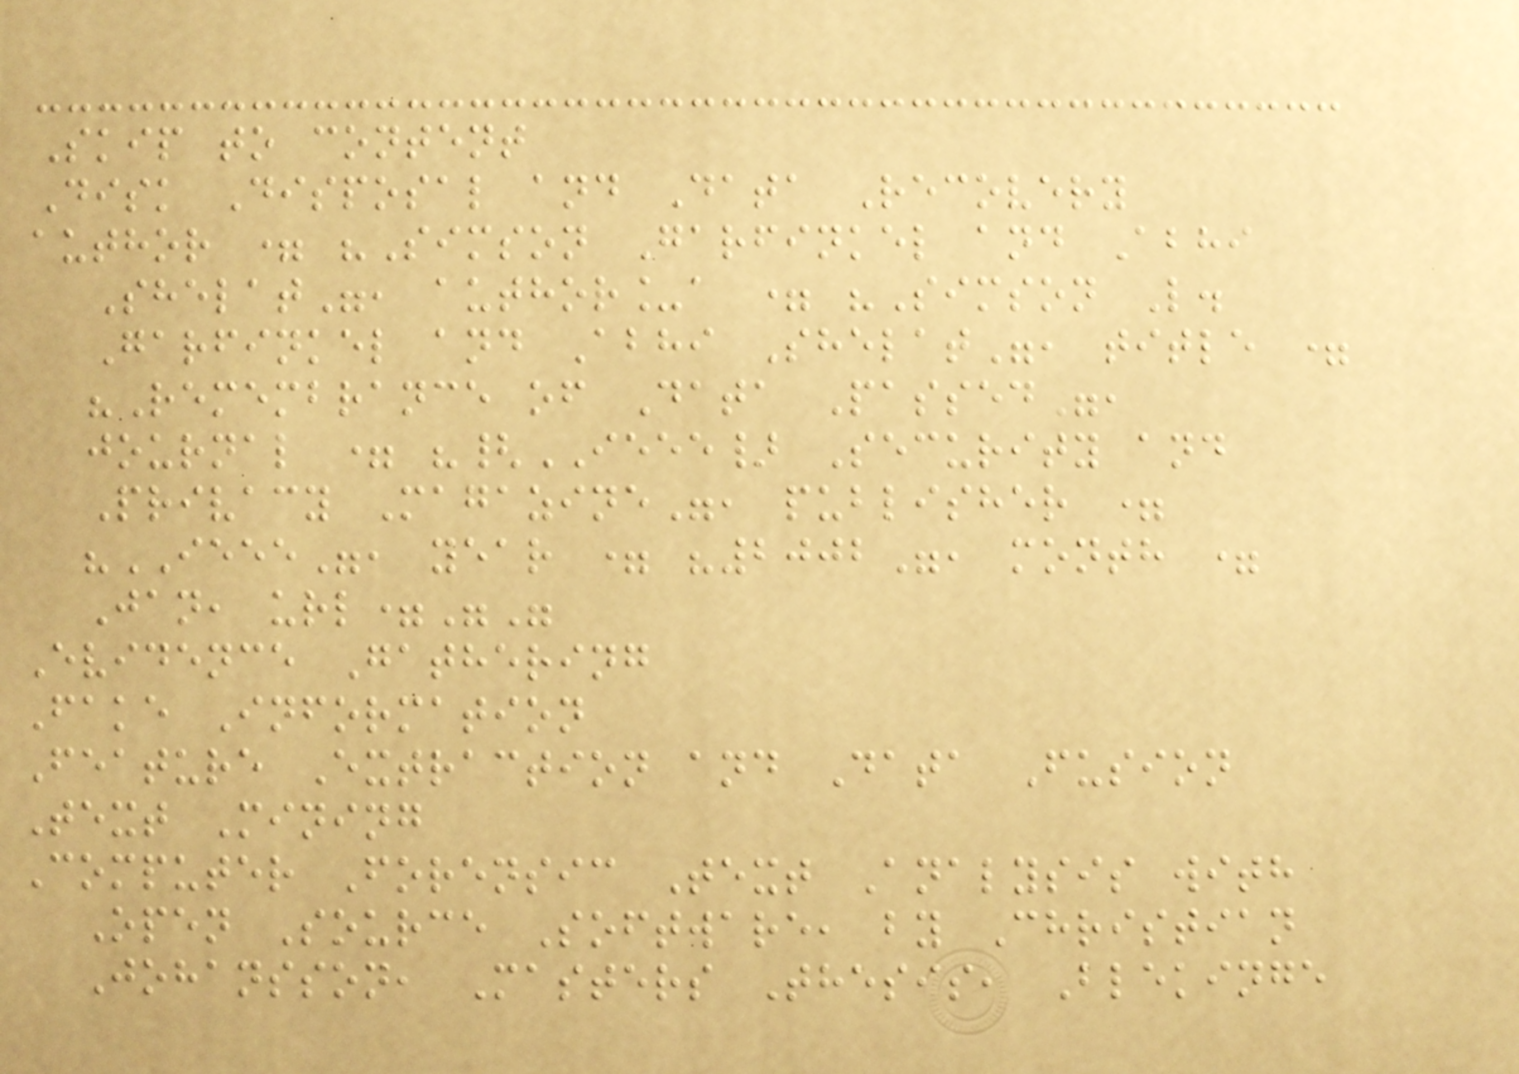Skip to content
Disk Disposal and Data Recovery
author = "Simson Garfinkel and Abhi
Shelat", author_a = "Simson L.
Garfinkel and Abhi Shelat", title =
"Remembrance of Data Passed",
journal = "{IEEE} Security and
Privacy Magazine", publisher =
"IEEE", year = "2002", month =
Jan, url=""
Evidence Gathering
Fake Information
Feature Extraction and Data Fusion
Text Mining
Computer Forensic Text Analysis with
Open Source Software, by Christian
Johansson, Masters Thesis, Blekinge
